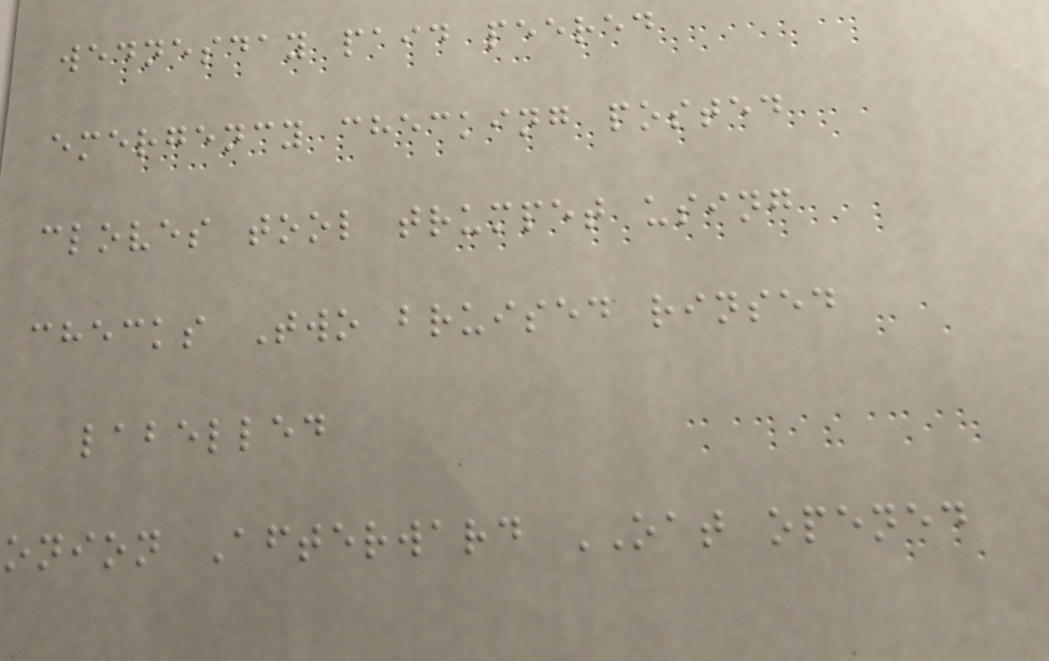wednesday paid peered
emergency checking posted
cloves tool trumpet using
checks Two bruised rinsed
labelled
onion Afterward OAT opened
